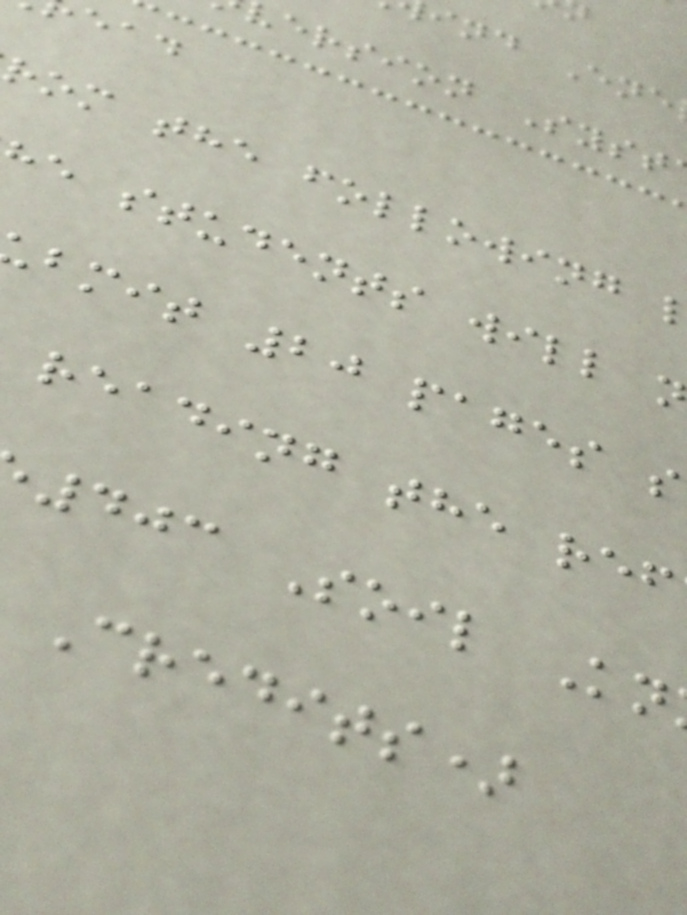ind Ene
ersion Syst
rom the following
e students will n
bmit 20 pages s
reading the ref
403 Soil Kn
Credits)
